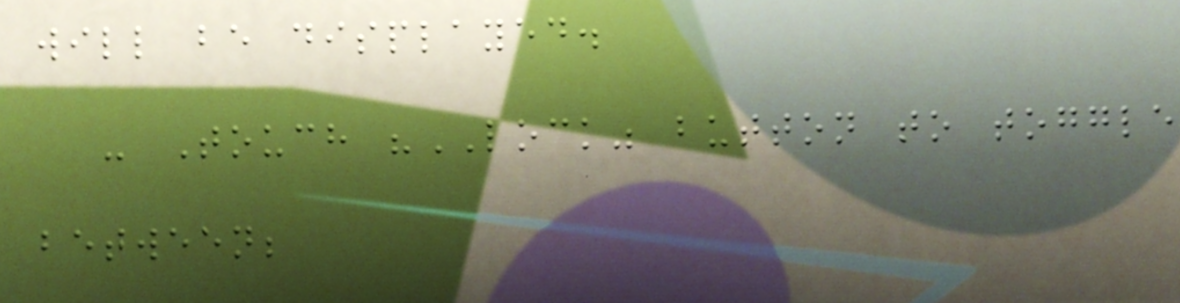will be displayed.
- Touch "LOCK" button to toggle
between;
